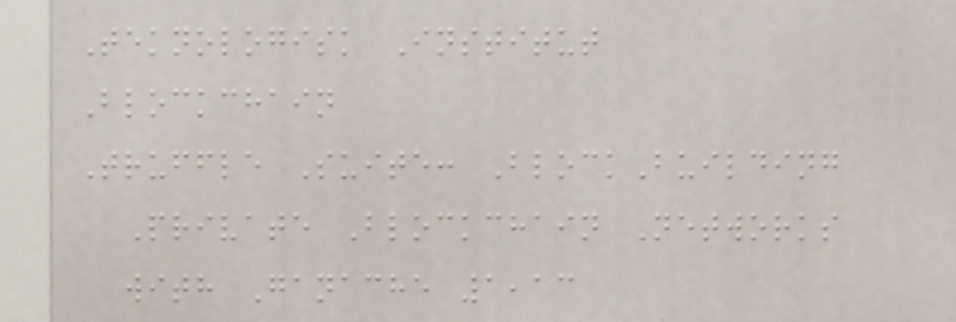Teknologisk Institut
Blockchain
Truffle Suite: BlockBuilding
Private Blockchain Networks
with Ganache 1,13
